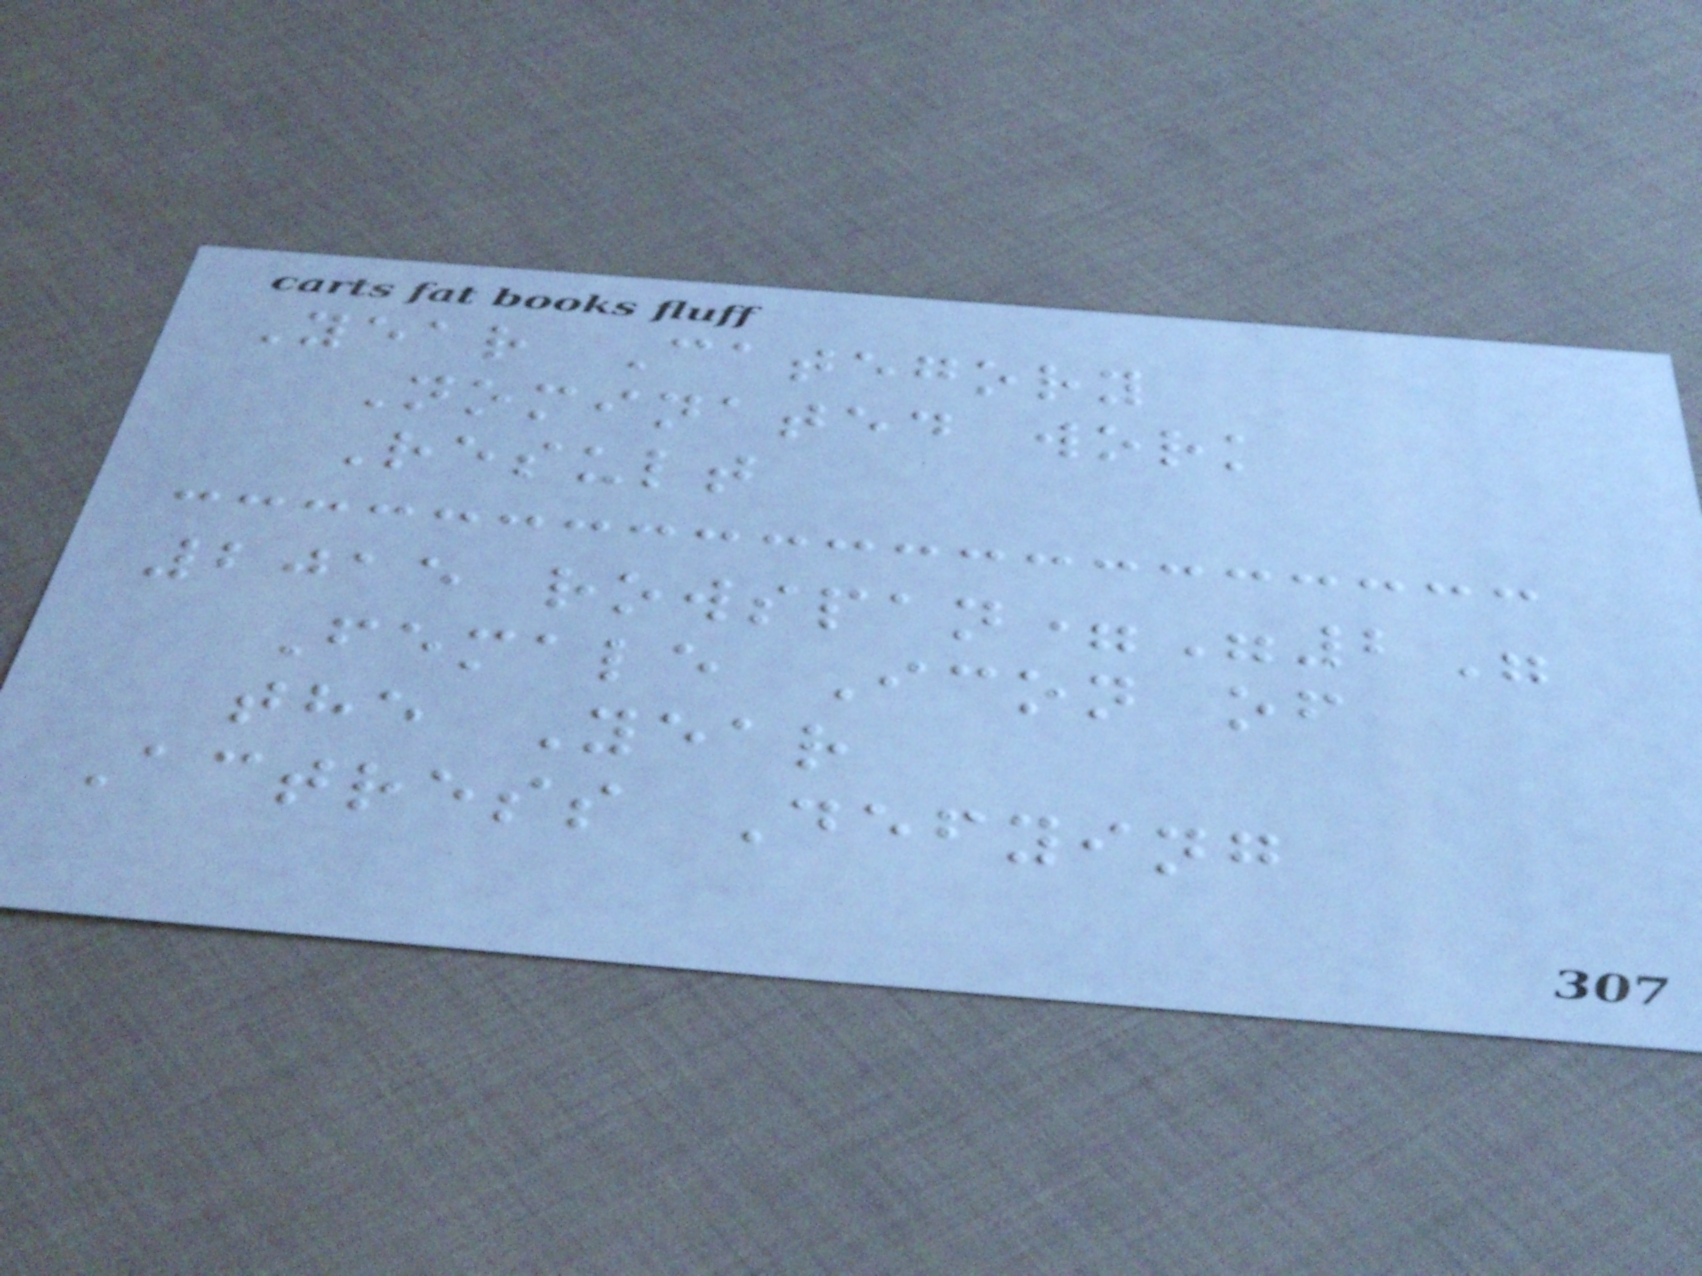Year Category
Nominated work
Result
2015 rowspan="2"
Female Icon of
the Year
Actress Defying
